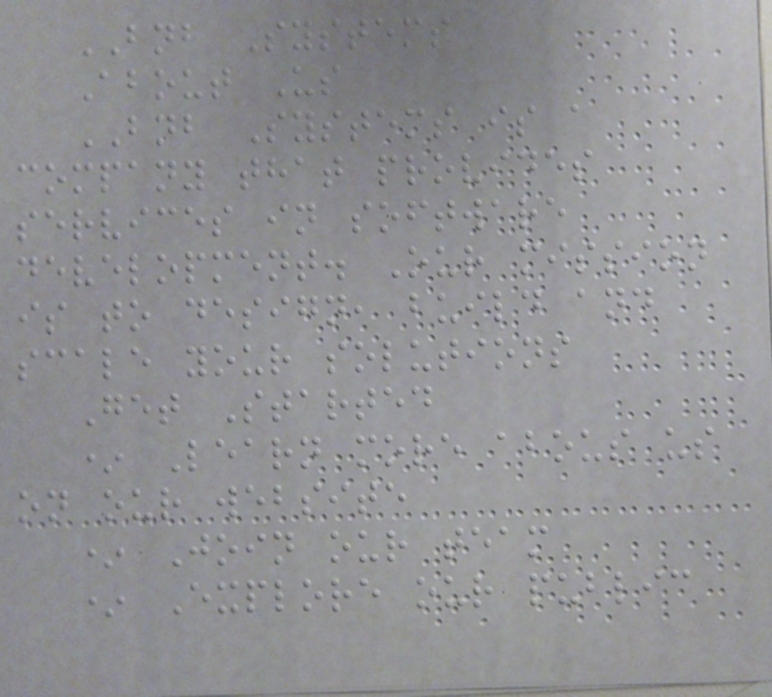BNB Systems
About Us
BNB Systems is a
company that provides
services in software
development. Our mission
is to design, build and
scale your solutions
Get Started
* Learn more abous us
on our website
* Join our team
* Explore our public
